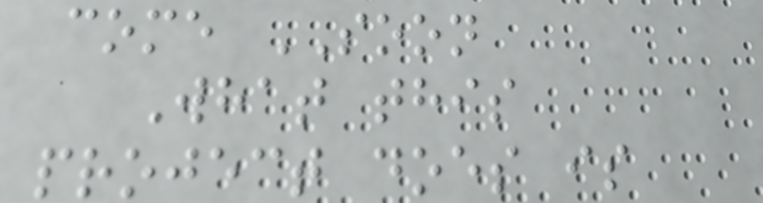come SOON
What this
project does is
